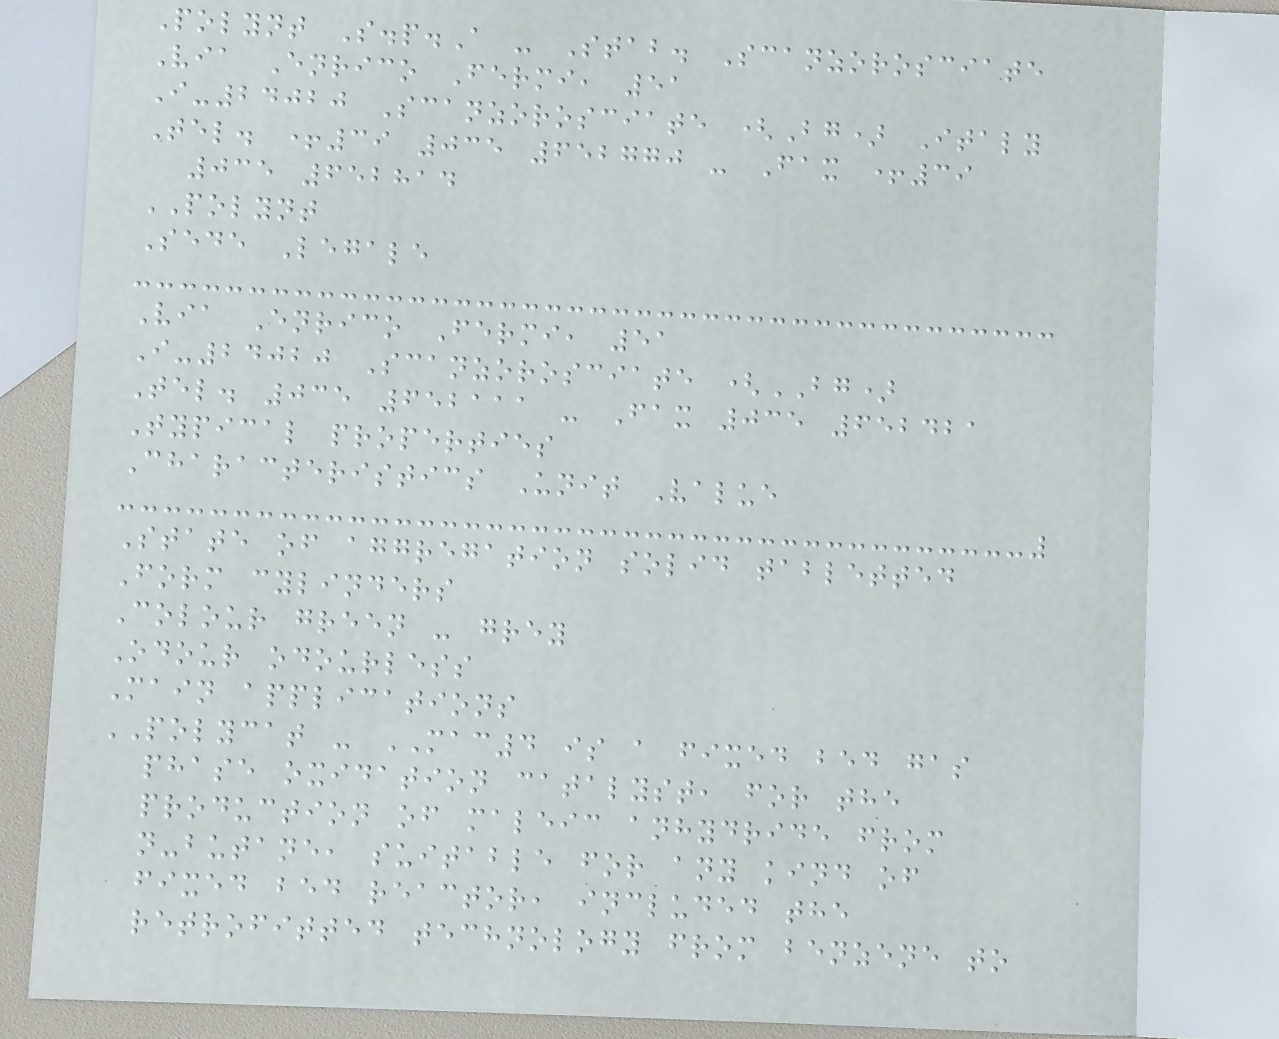Polynt S.p.A - Stab. Scanzorosciate
Via Enrico Fermi, 51
I-24020 Scanzorosciate (Bg) Italy
Tel. +39 035 652770 - Fax +39
035 652814
POLYNT
Sede Legale
Via Enrico Fermi, 51
I-24020 Scanzorosciate (BG)
Tel. 035 652111 - Fax 035 652421
Typical properties
Characteristics Unit Value
State of aggregation solid tabletted
Form cylinders
Colour green - grey
Odour odourless
Main applications
POLYCAT - MAC4 is a fixed bed gas
phase oxidation catalyst, for the
production of maleic anhydride from
n-butane, suitable for any kind of
fixed bed reactor, included the
retrofitted technology from benzene to
